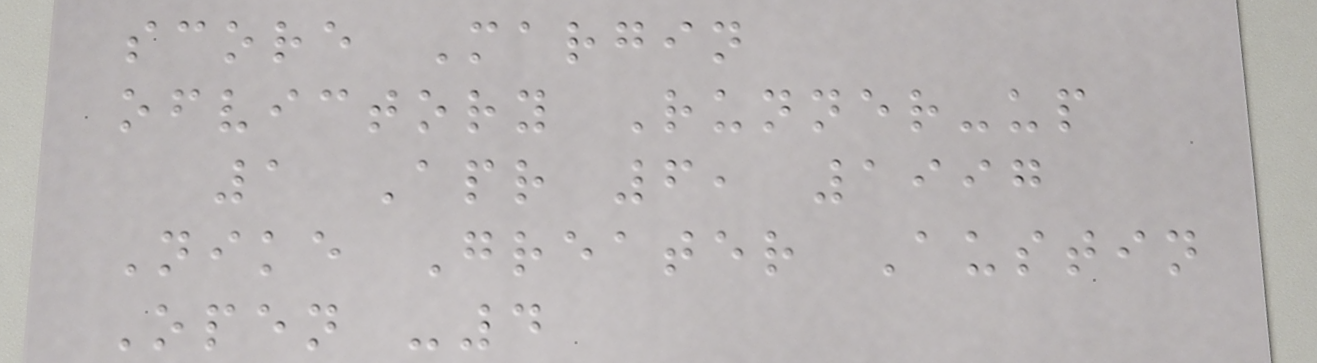score Margin
ofvictory Runner-up
1 Apr 6, 1997
Nike Greater Austin
Open -4
